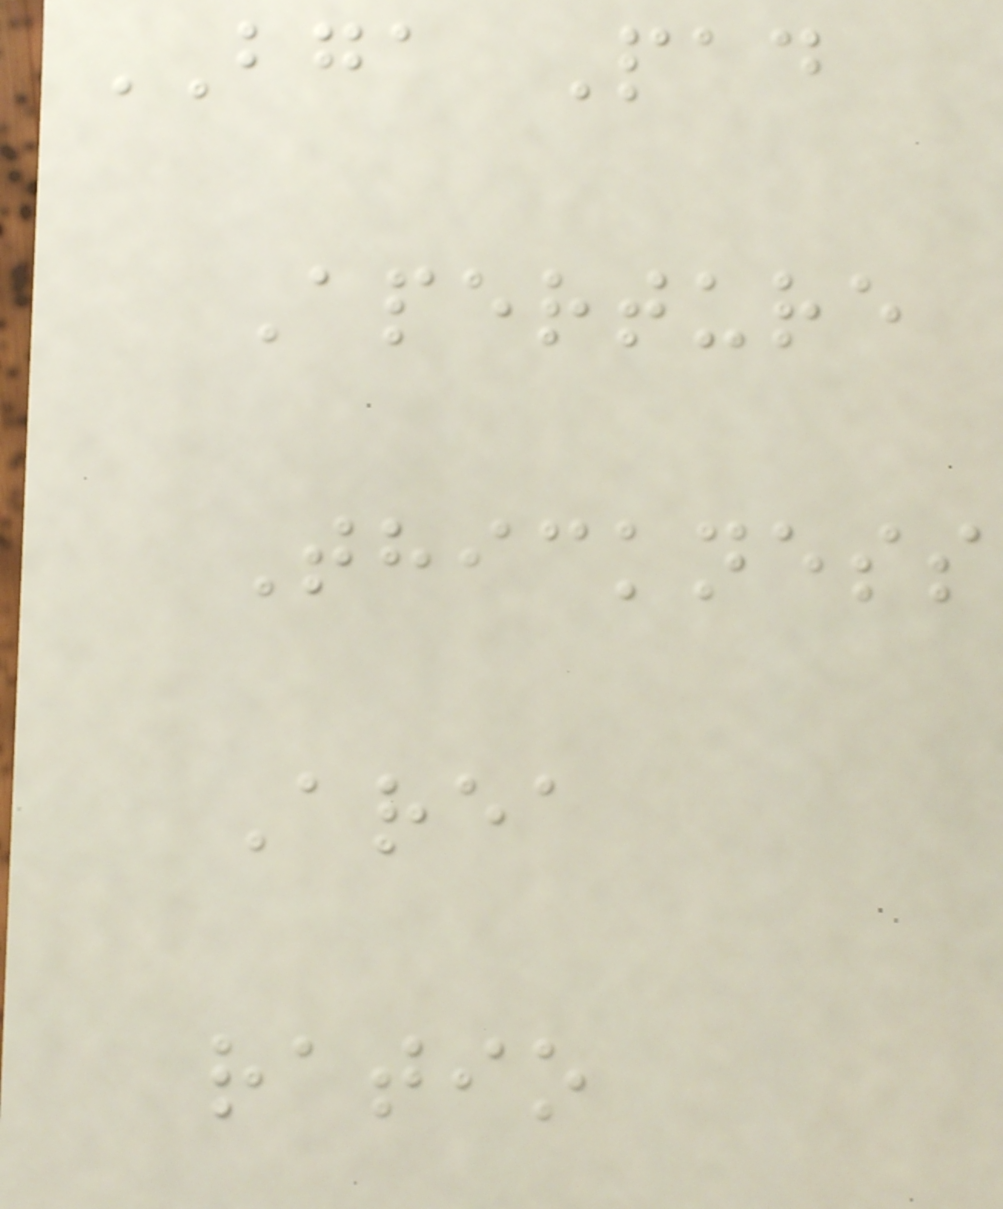BGA Pad
Aperture
Thickness
Area
ratio
